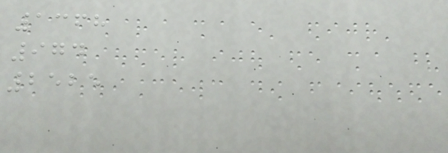1368
974
2525
